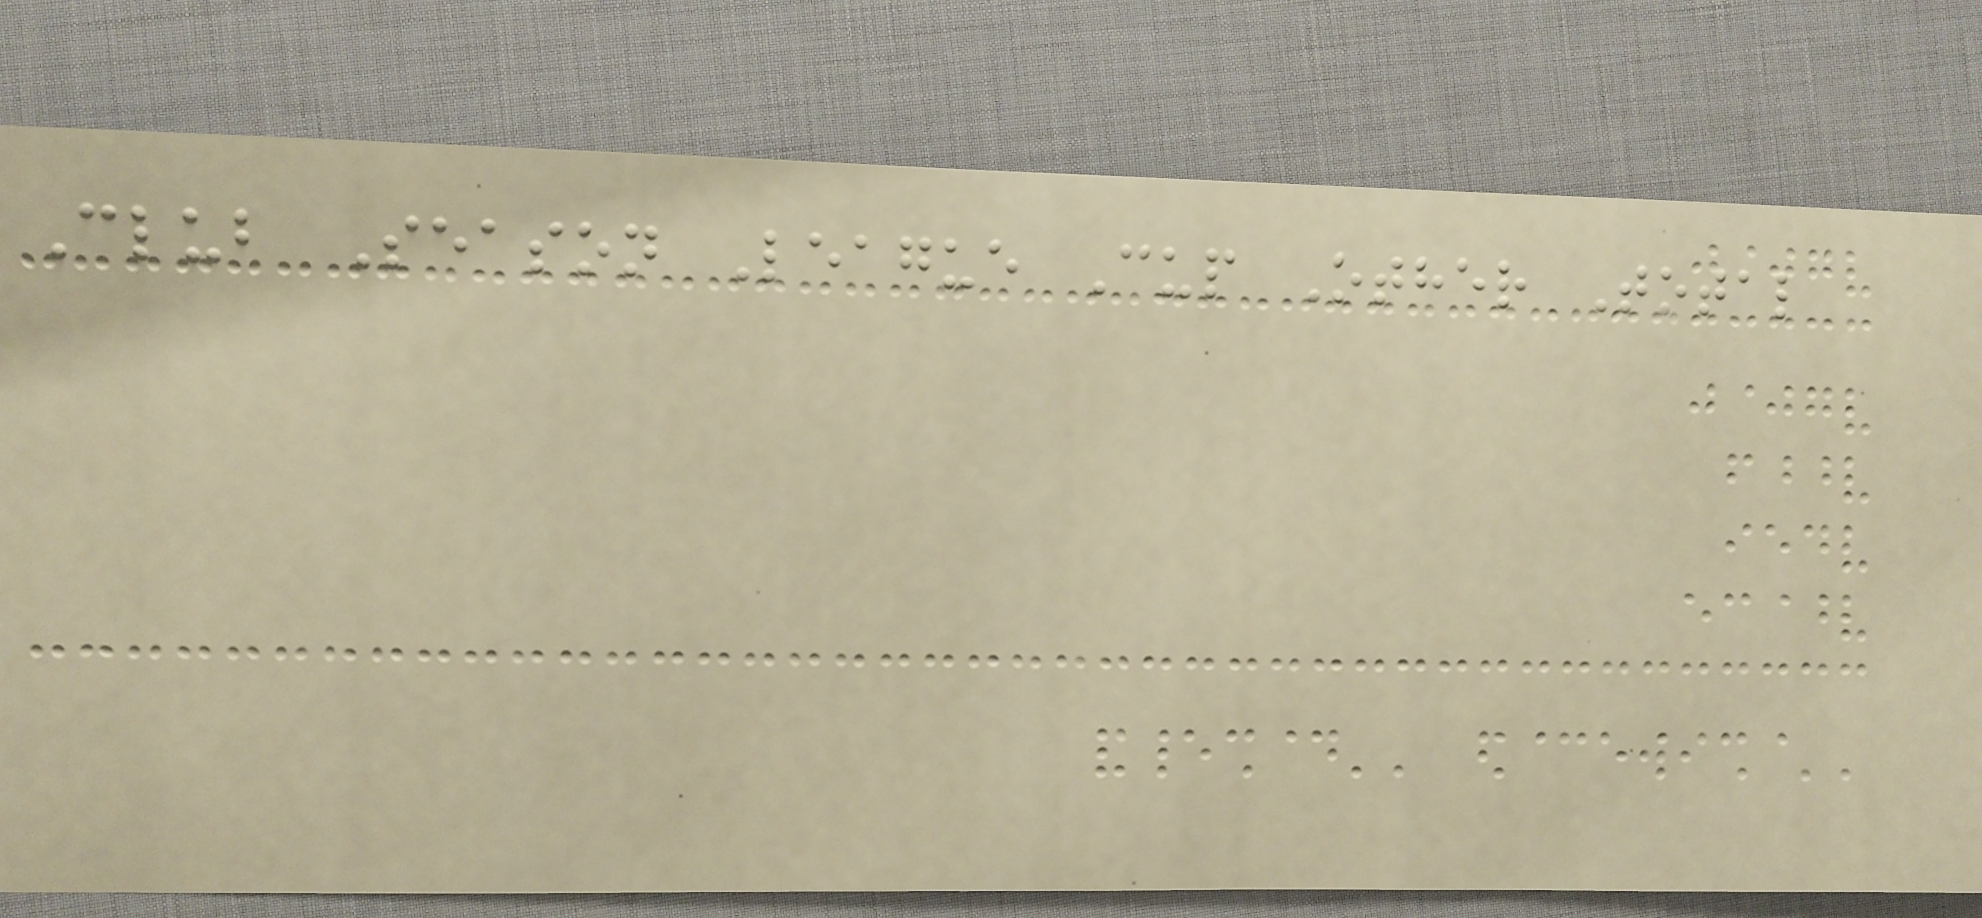Club Season League Cup Other Total
